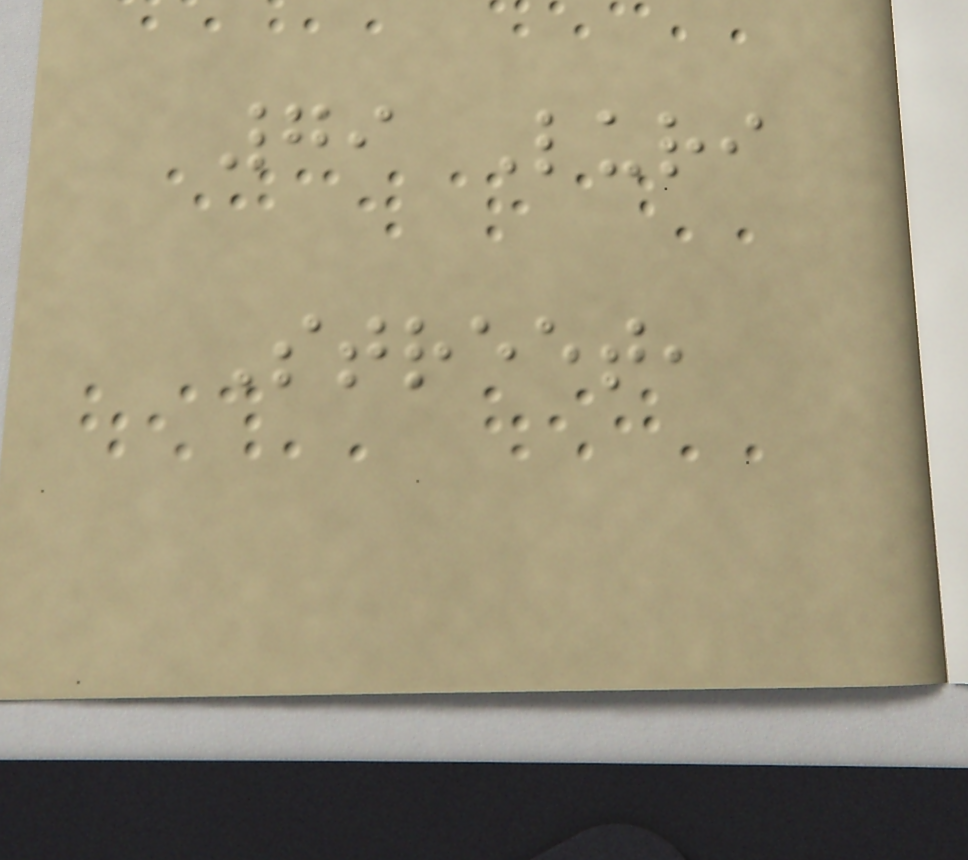79 Luri
Street,
